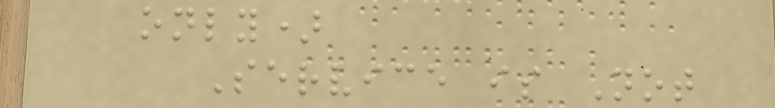only)
Service is Not
